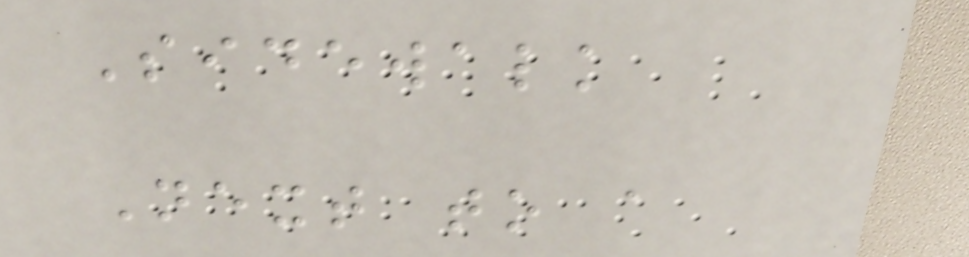Sidewalk
Next to a
